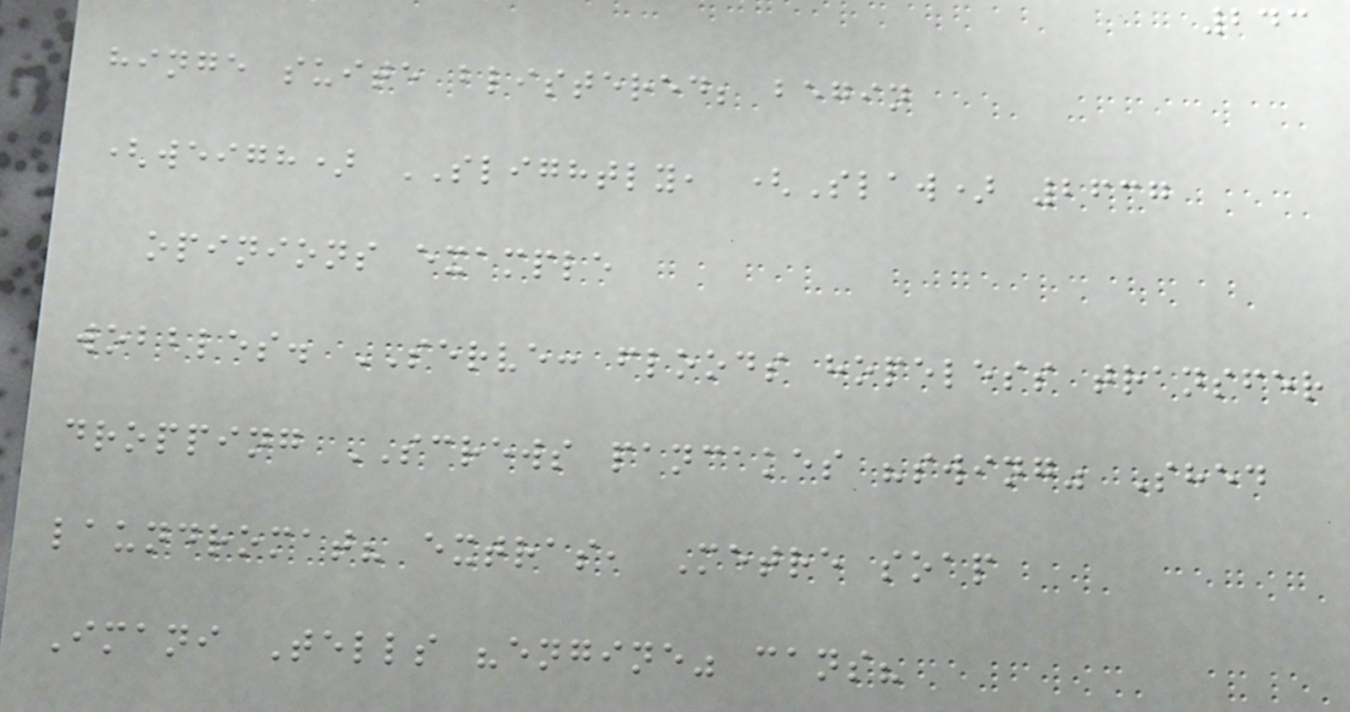243
hinge suite blistered; begin
(weigh) SLIGHTLY, (Slaw) 2637
opinions example
wobbles. SERVE: floods hopeless transfer
dropping SCREWS pancakes "swing" Shed
laundromat? extras, Metre soap
Imani Tells "engine" cans?
